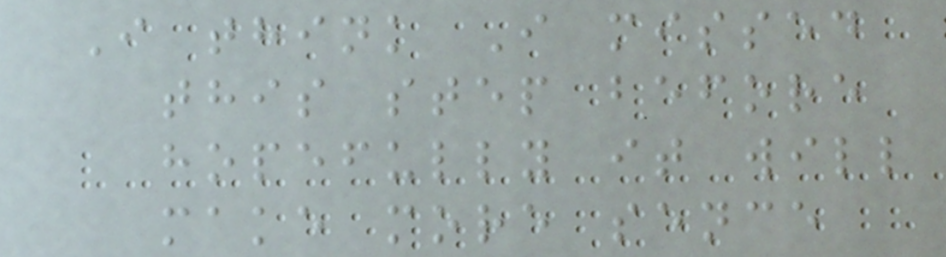I think I missed
this step before
hopefully it will
make more sence
